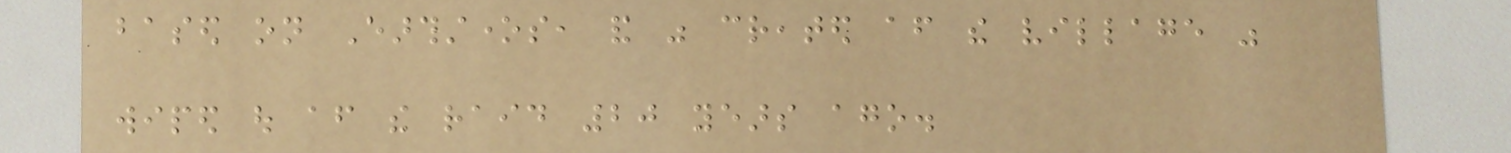based on Earthstones, and was created after the village was
wiped out after the raid 20 years ago.
